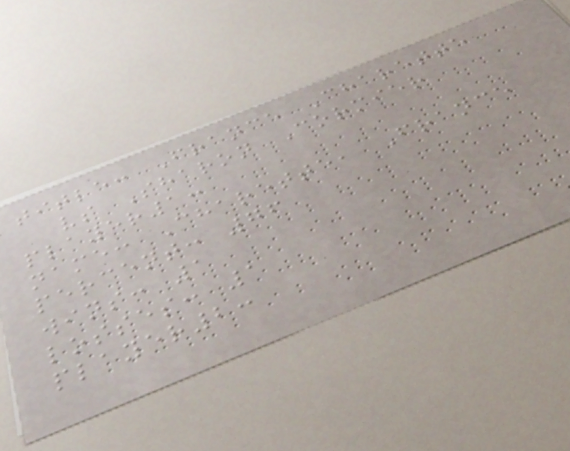title: France Charette
vs Sharon Cormier
player1:
name: Charette, France
percent: 76
wins: 1
losses: 1
player2:
